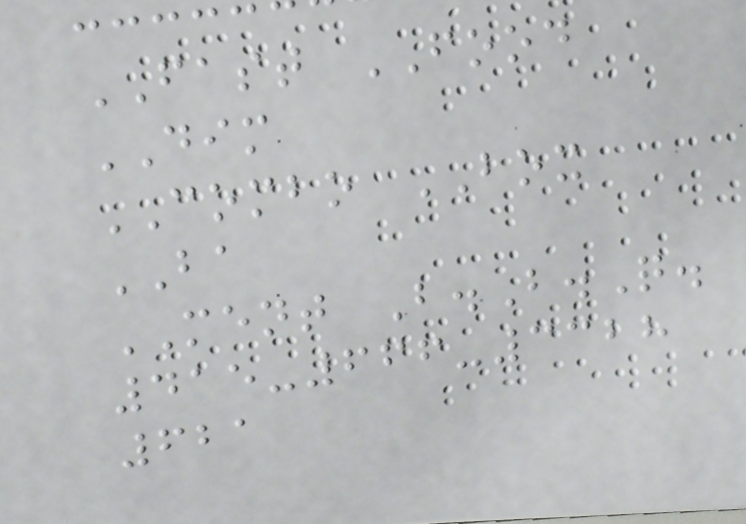FAST FOOD
DIM
COMBO BOX
BA
MENT B.B.Q.
415-666-3328
621
